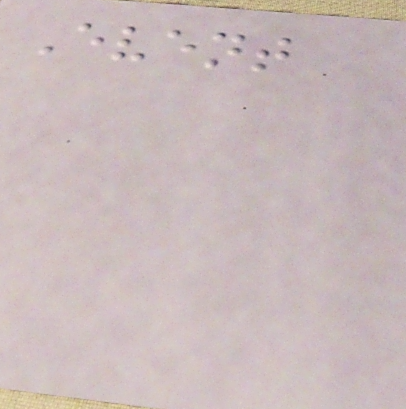Event
